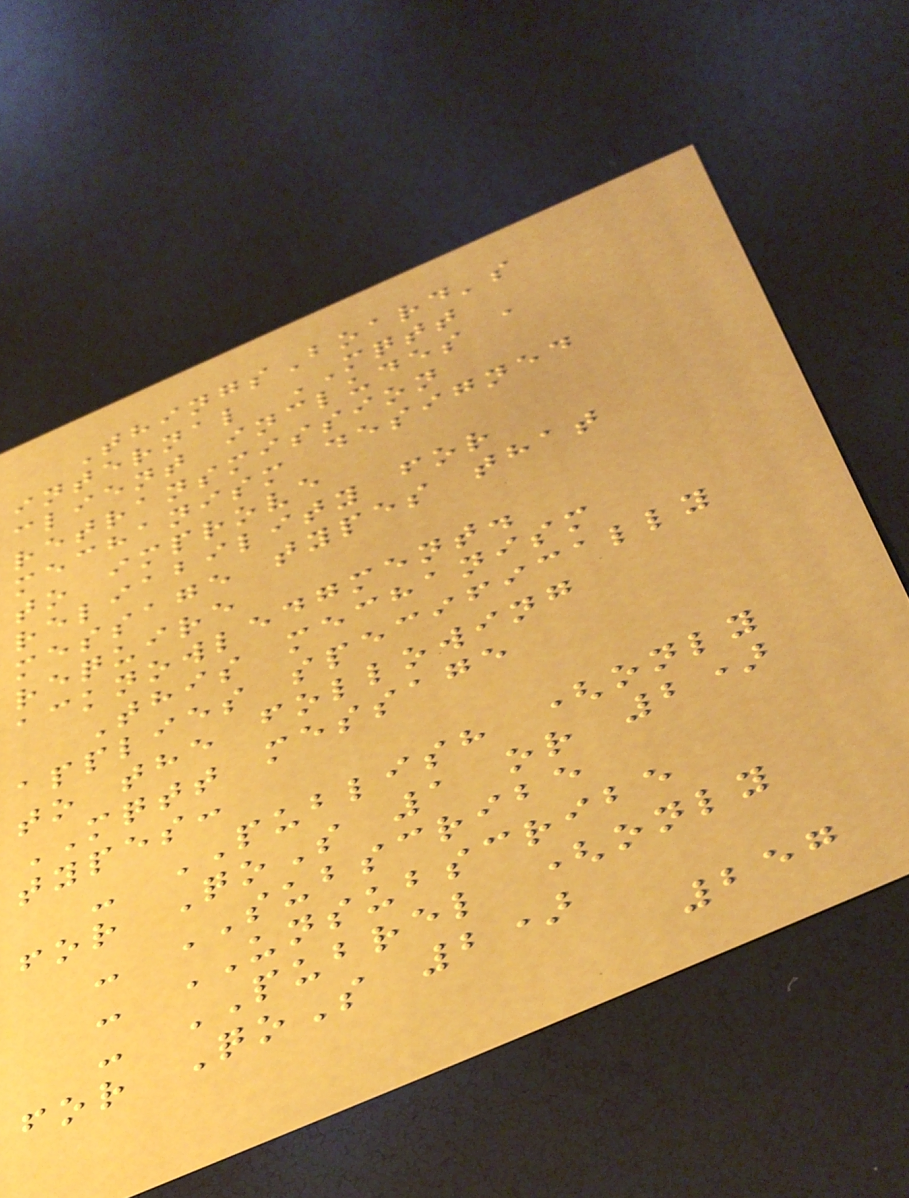ThingsBoard's
internal MQTT
client includes a
retransmission
mechanism designed
to improve
reliability for
message types that
require
acknowledgment.
This mechanism
applies specifically
to the following
MQTT message
types:
- PUBLISH (only
for QoS 1 or 2)
- SUBSCRIBE
- UNSUBSCRIBE
- PUBREL (only
for QoS 2)
257
